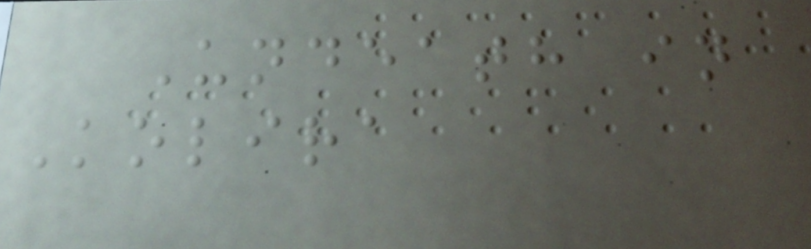Undeath in
Kolira
